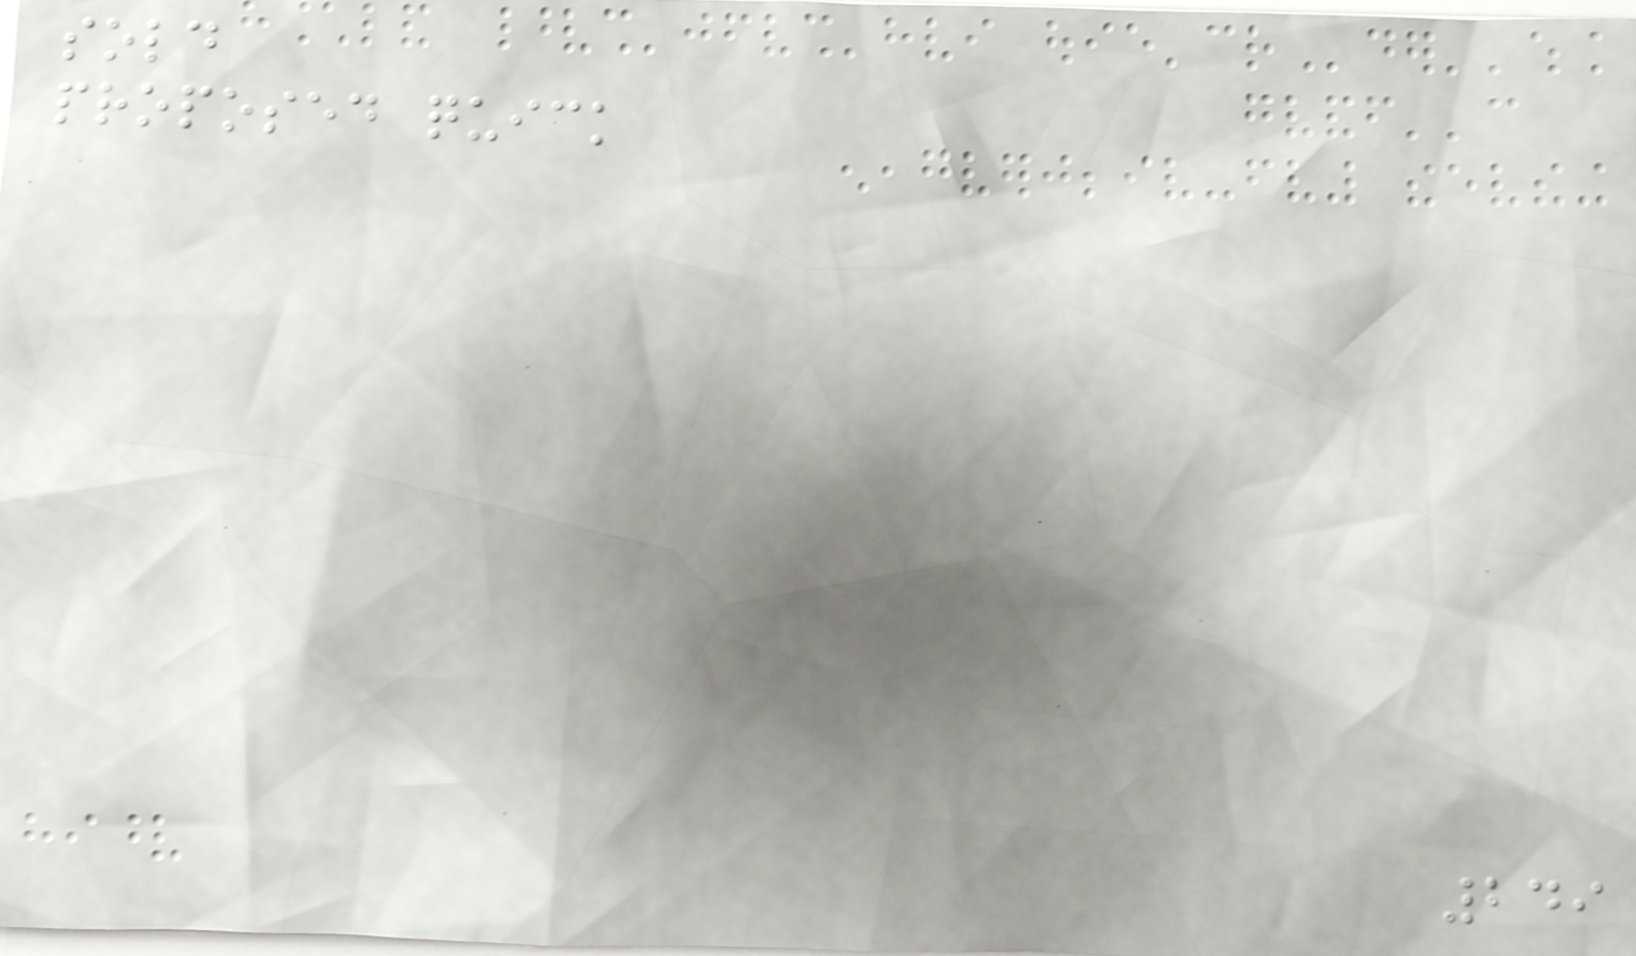sold
proposed quick
249
